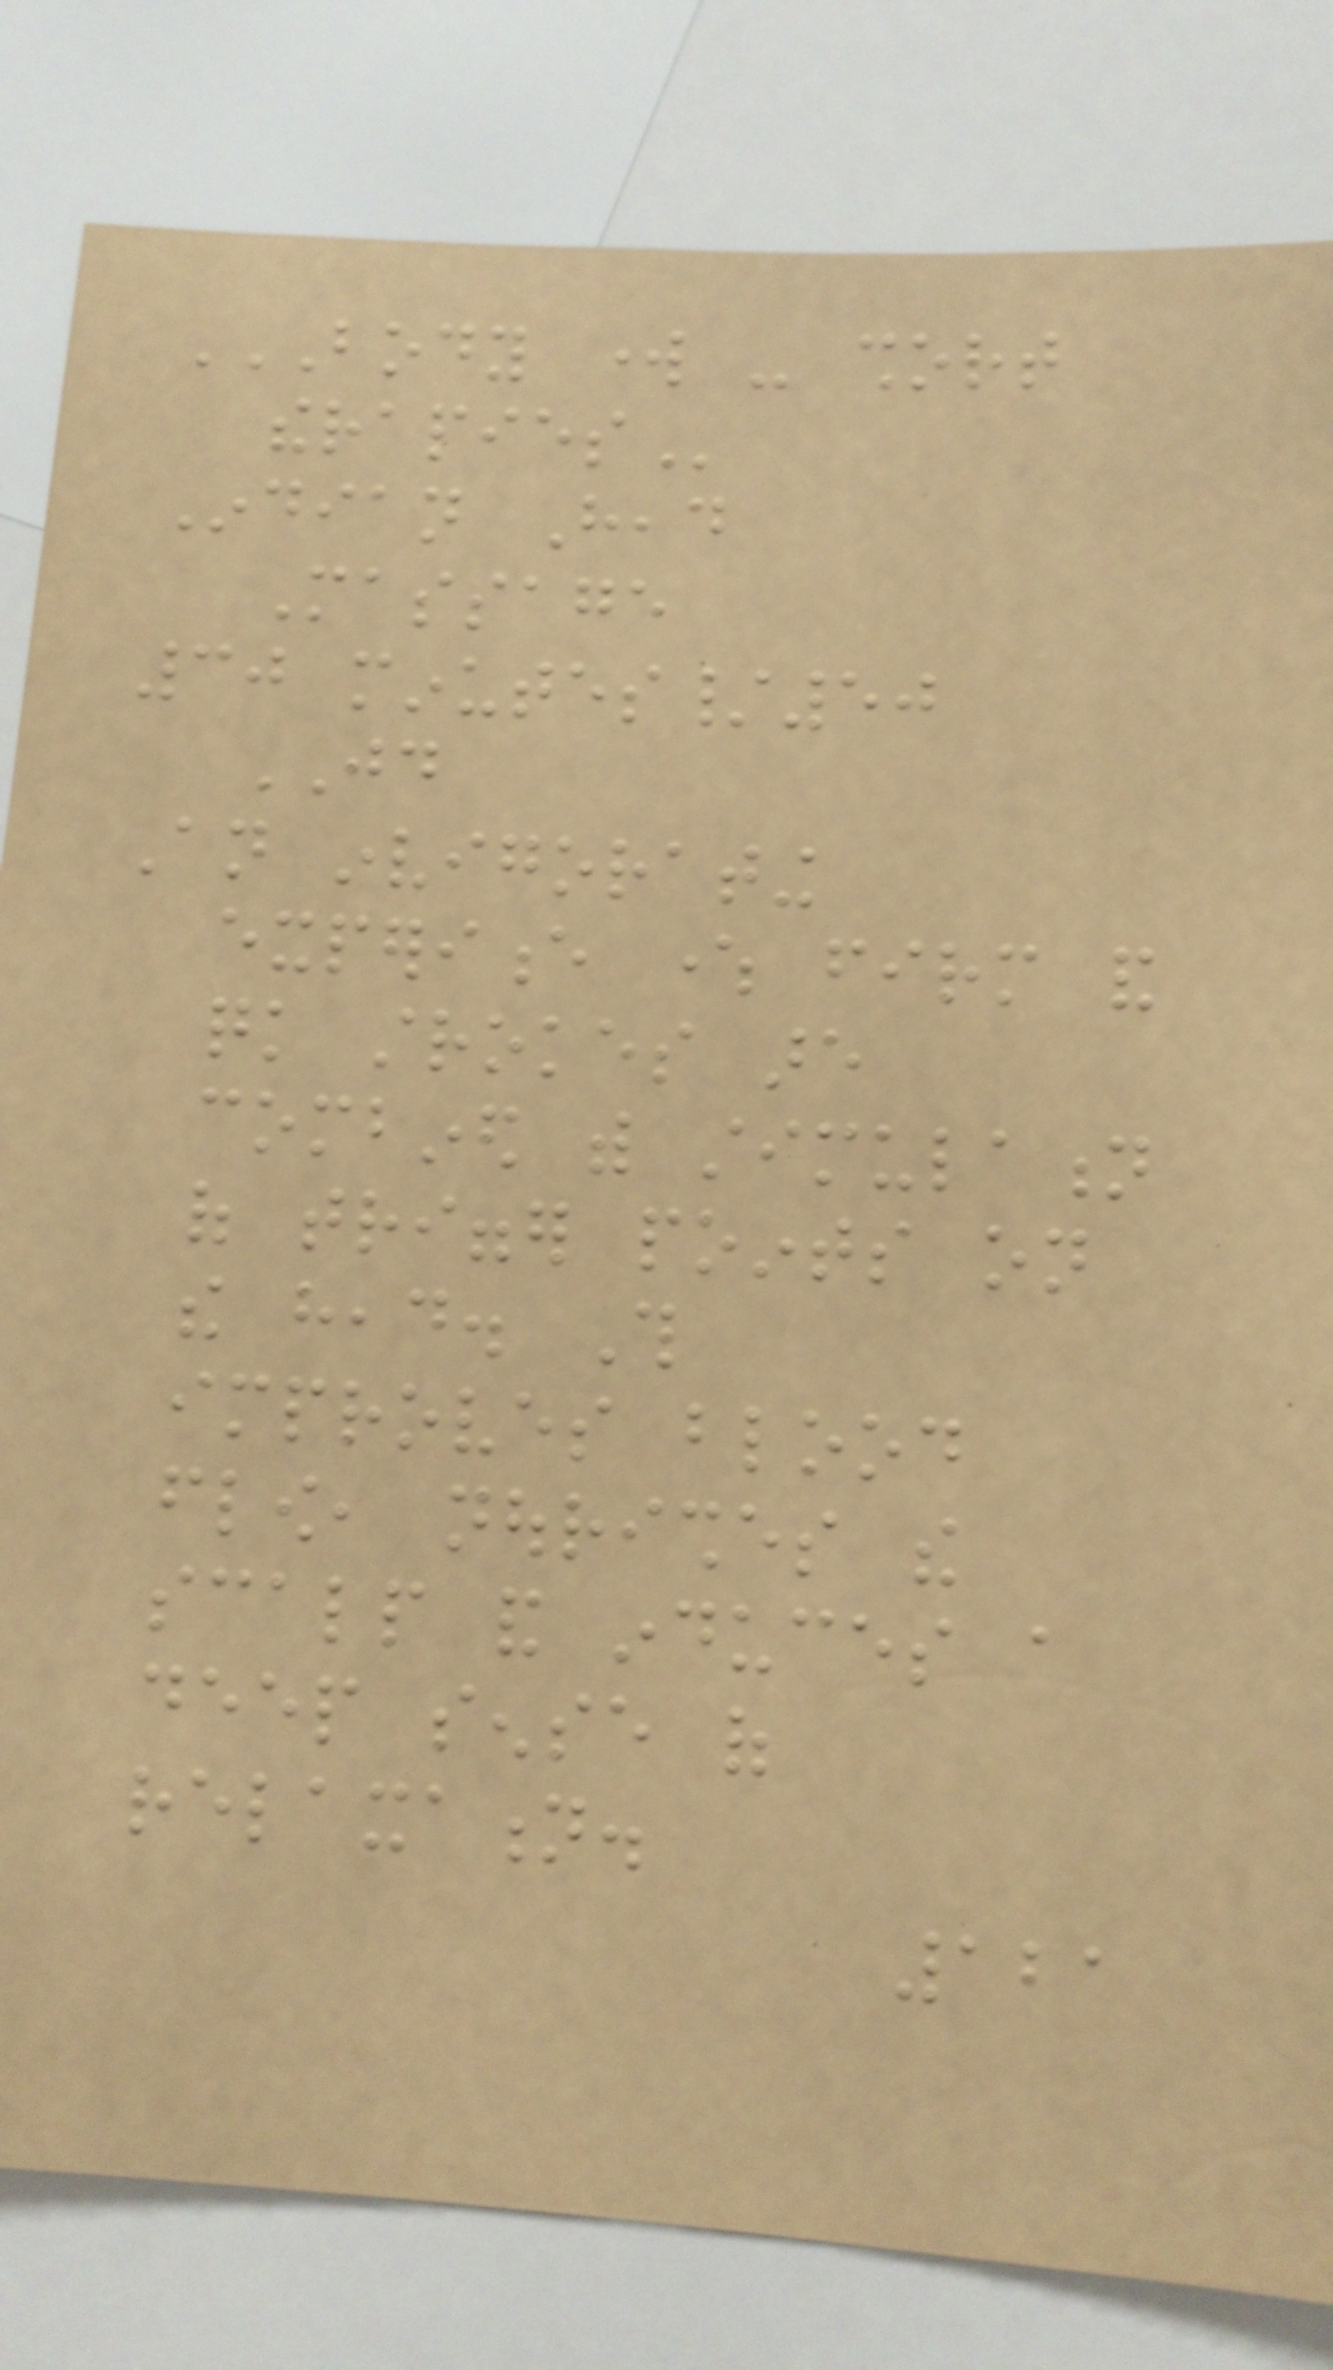BODY WORK - SHORT
THERAPIES
Indian Head
Massage
30 minutes/50
JD
An invigorating
experience where firm and
quick strokes are
combined with stimulation
of trigger points on
the head. This
improves blood
flow, nourishes the
scalp and induces a
deep sense of
relaxation.
121
